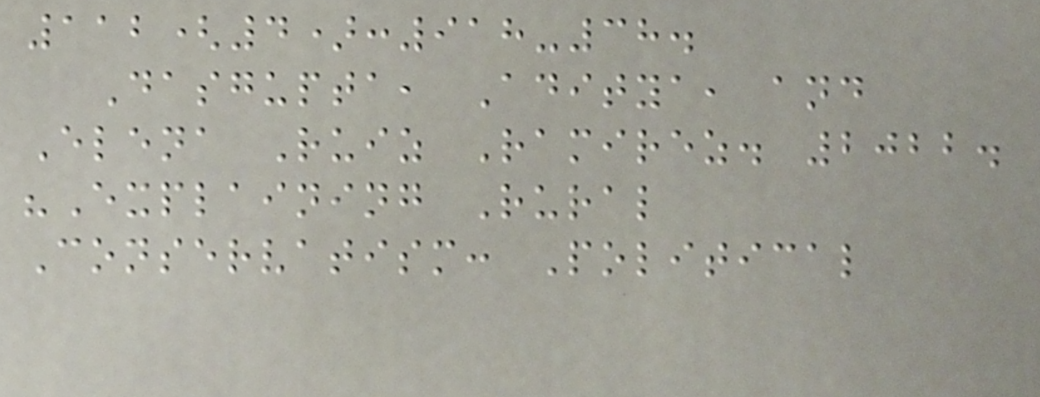112(4):918-38.
Dasgupta, Aditya, and
Elena Ruiz Ramirez. 2022.
"Explaining Rural
Conservatism: Political
